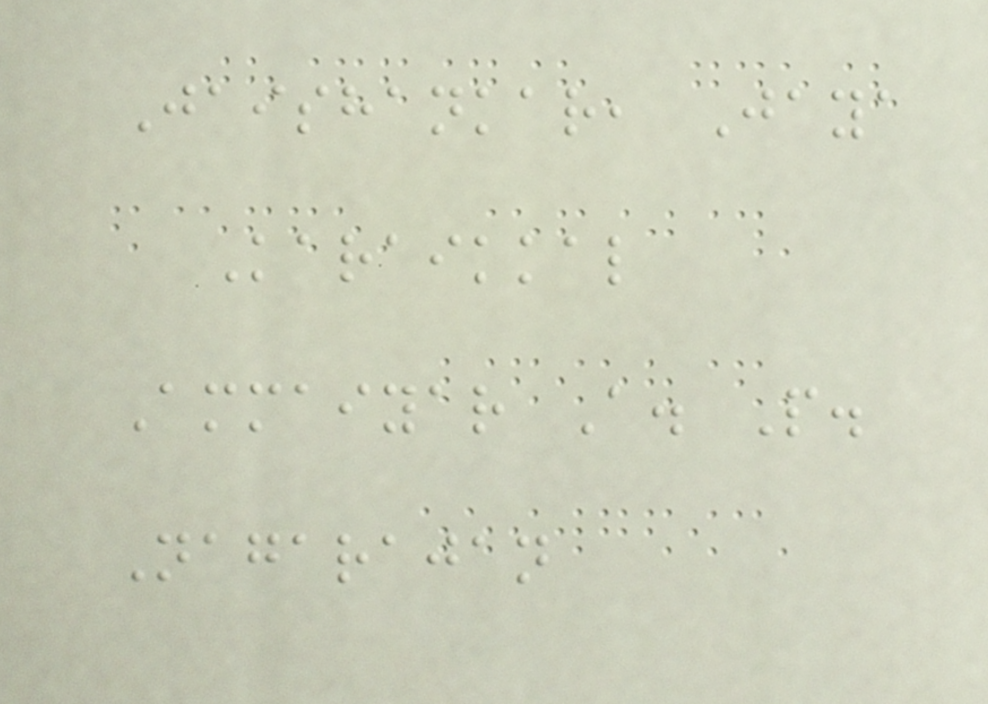Jaishankar, Jaya
Karaikkal
Ammaiyar A. P.
Nagarajan
